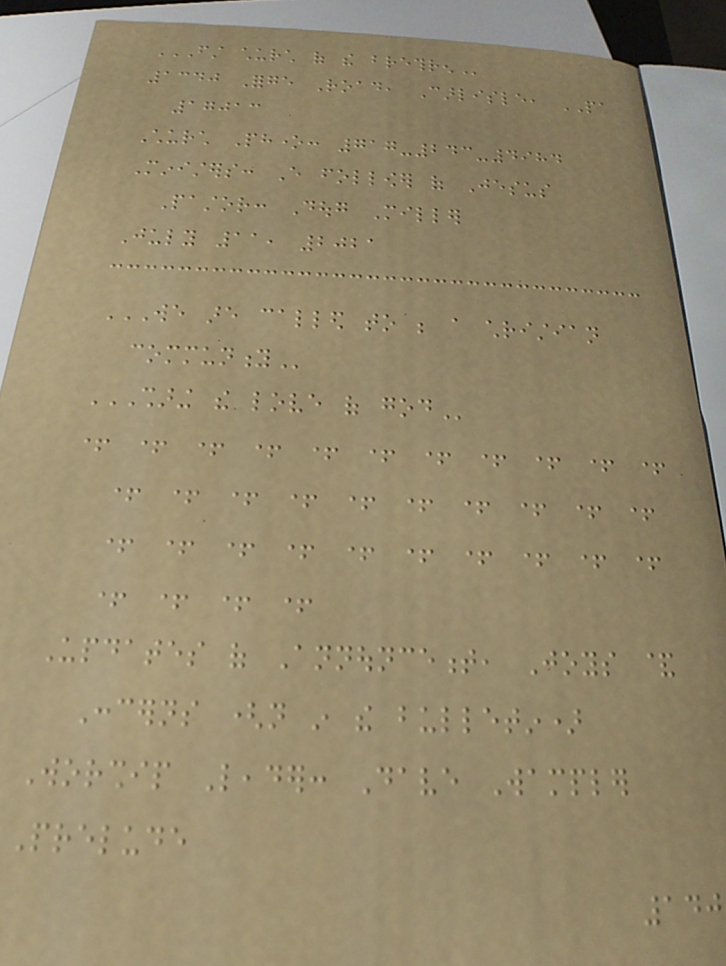FIRST CHURCH OF THE BRETHREN
1340 Forge Road, Carlisle, PA
17013
Church Phone: 717-243-4984
Ministers: Every follower of Jesus
Pastor: Doug Miller
July 11, 2021
WE ARE CALLED TO BE A CHRISTIAN
COMMUNITY
SHARING THE LOVE OF GOD
+ + + + + + + + + + +
+ + + + + + + + + +
+ + + + + + + + + +
+ + + +
Updates of Announcement, Joys &
Concerns (not in the bulletin)
Worship Leader: Dave Wampler
Prelude
140
